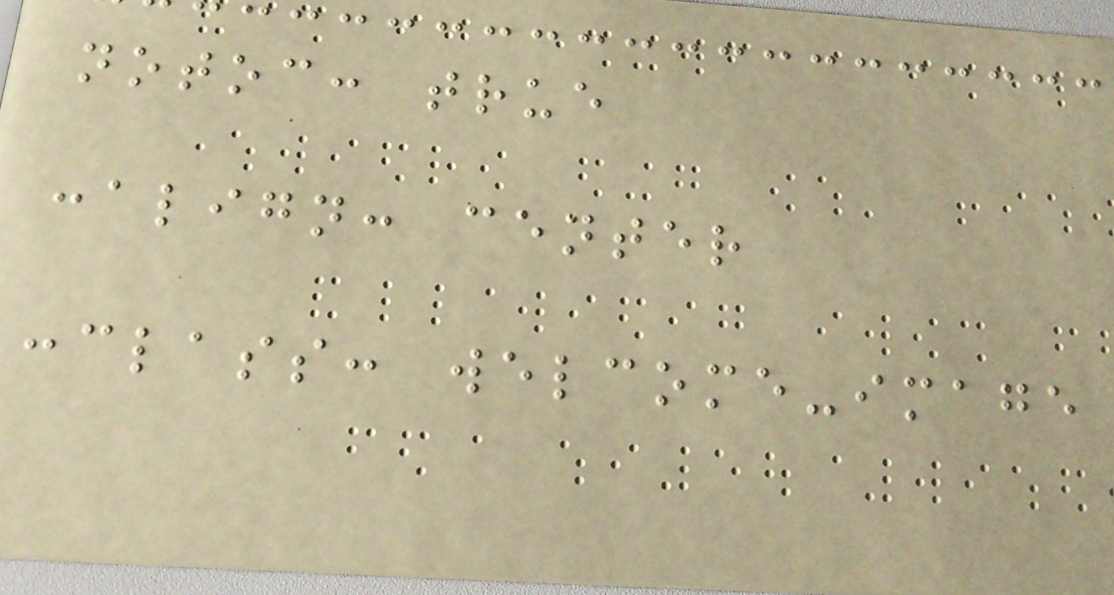notoc: true
:align: center
:class: welcome-image
